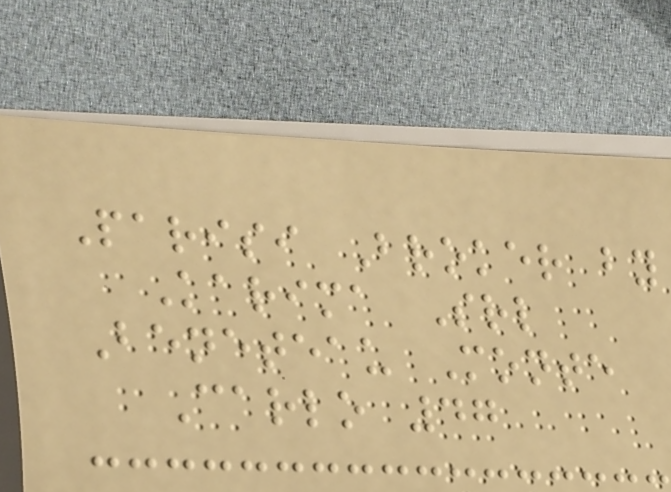Parisi Broker by
Karima Srl
Beneteau Monte
Carlo 47
